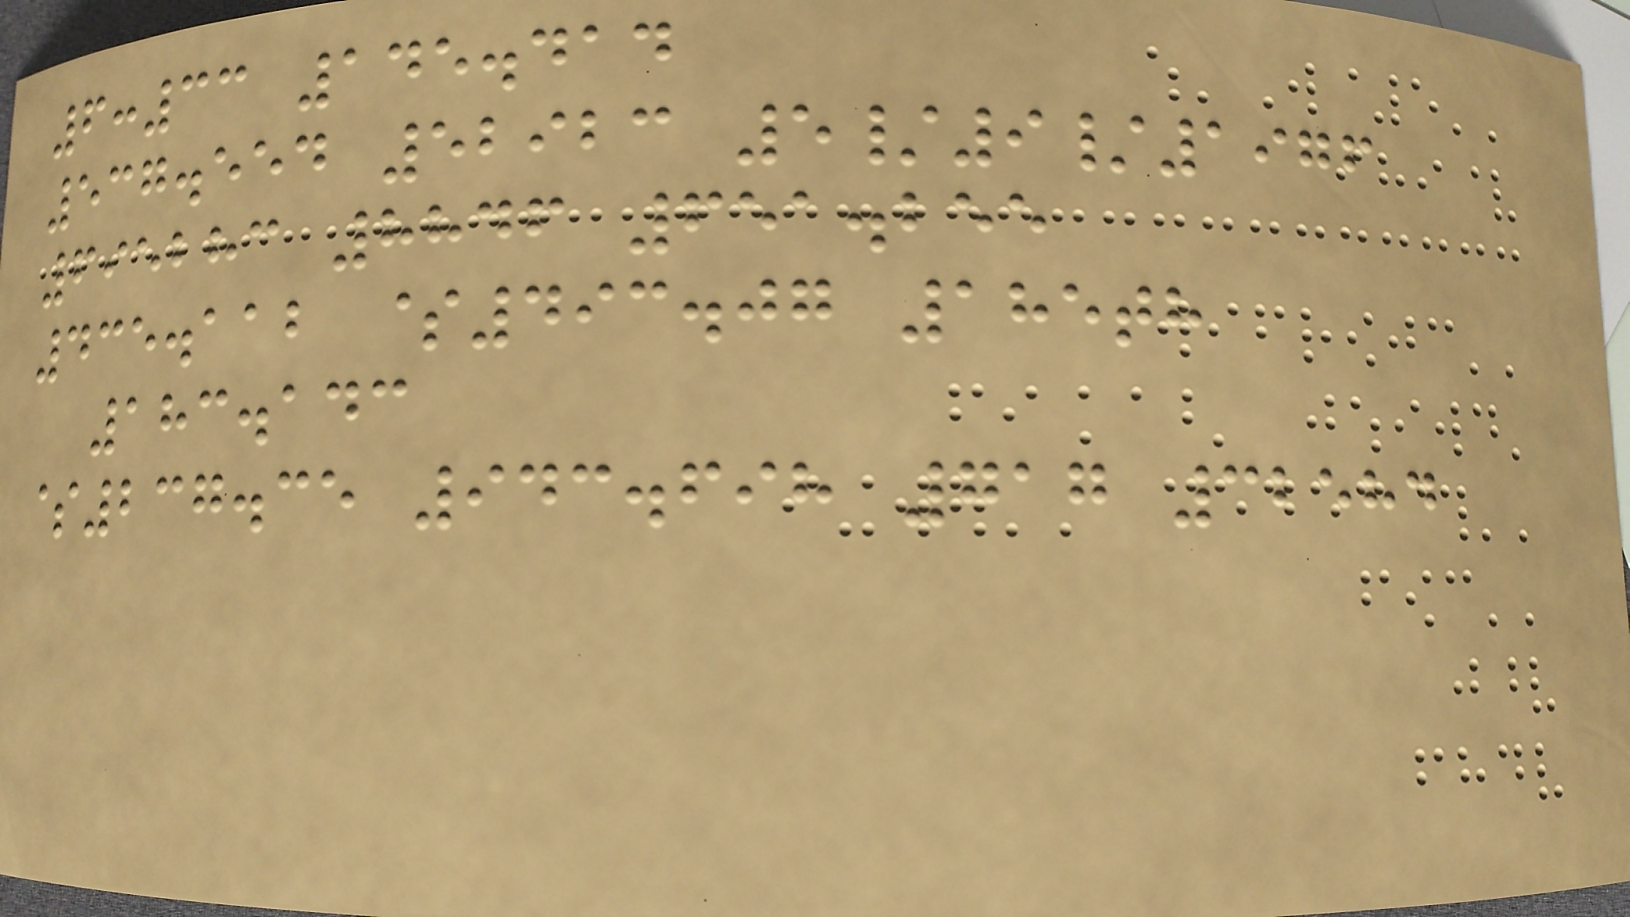6:33 145.414
537.554 52923 5/9/1976
695283 8846 651.255
435.112 $493.07 185th
183.143
$237.35 943.698 717 32584
